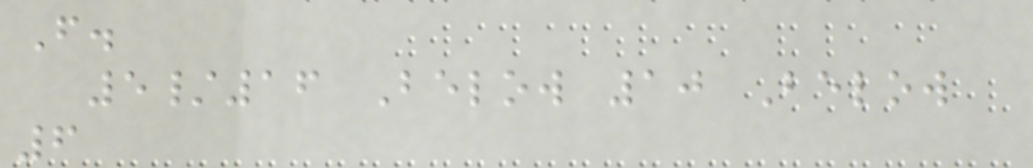F.
5/16 Below 10 Below
6
